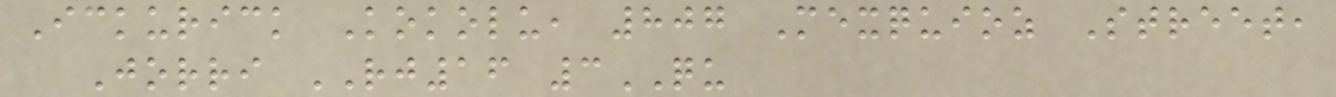Ickurick Kokolu, 807 Mexquioz Street,
Jorri RJ16 3QU
